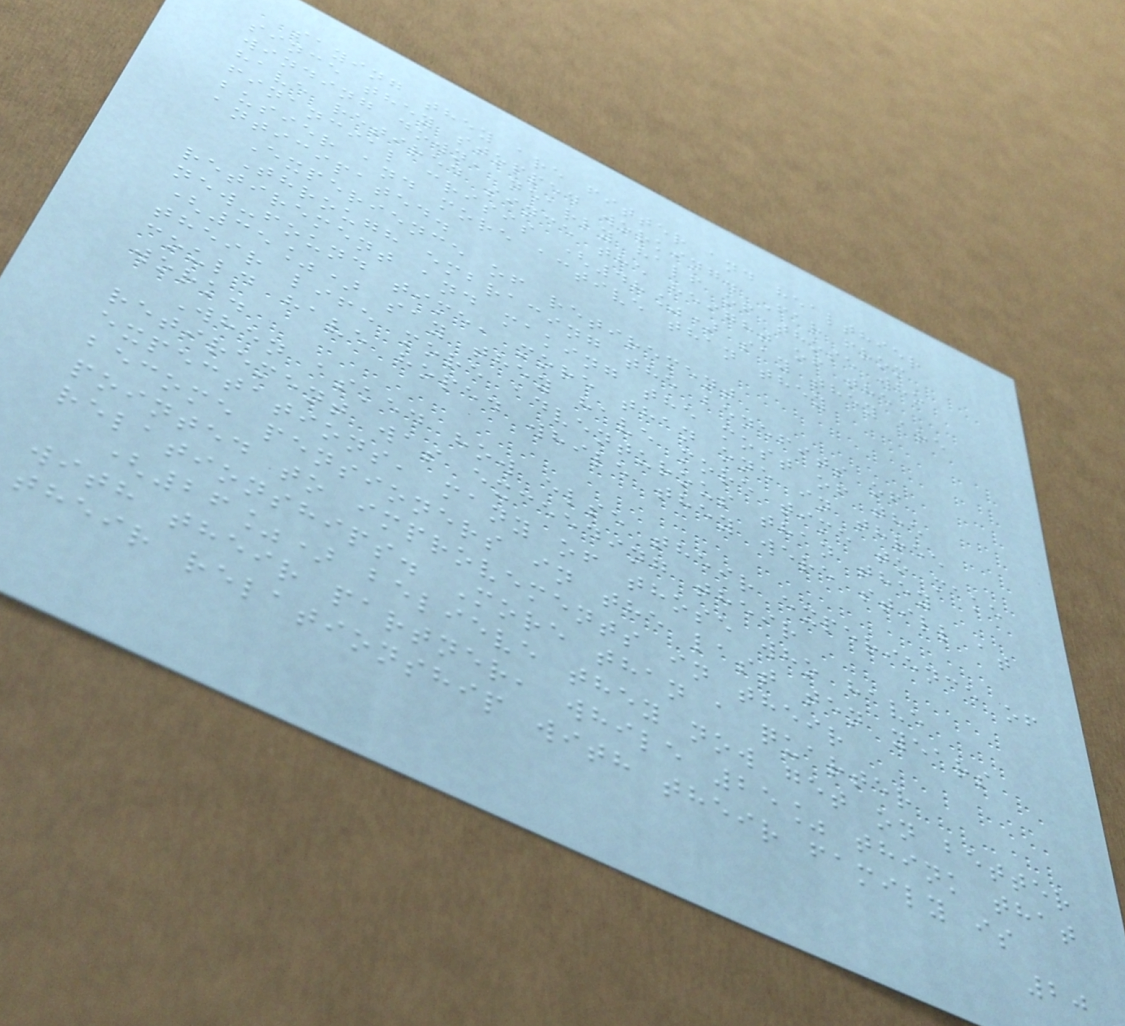saying they are fitter and healthier
since they stopped working. Far from
winding down, nearly half of those who
have retired since the height of the
financial crisis (48%) say they are
busier and more active than they
anticipated.
Experience of retirement
Through embracing the benefits of
retirement and making the most of the
new-found time, more than one in three
(35%) say they have more time to make
their life more adventurous than they
could have hoped while they were still at
work.
When asked how else their experience of
retirement was exceeding their
expectations, many of those who have
become pensioners in the last ten years
pointed to improvements in their
relationships. More than a quarter
(26%) believe they now get on better
with their partner, while 25% think that
their relationship with their family is
20
